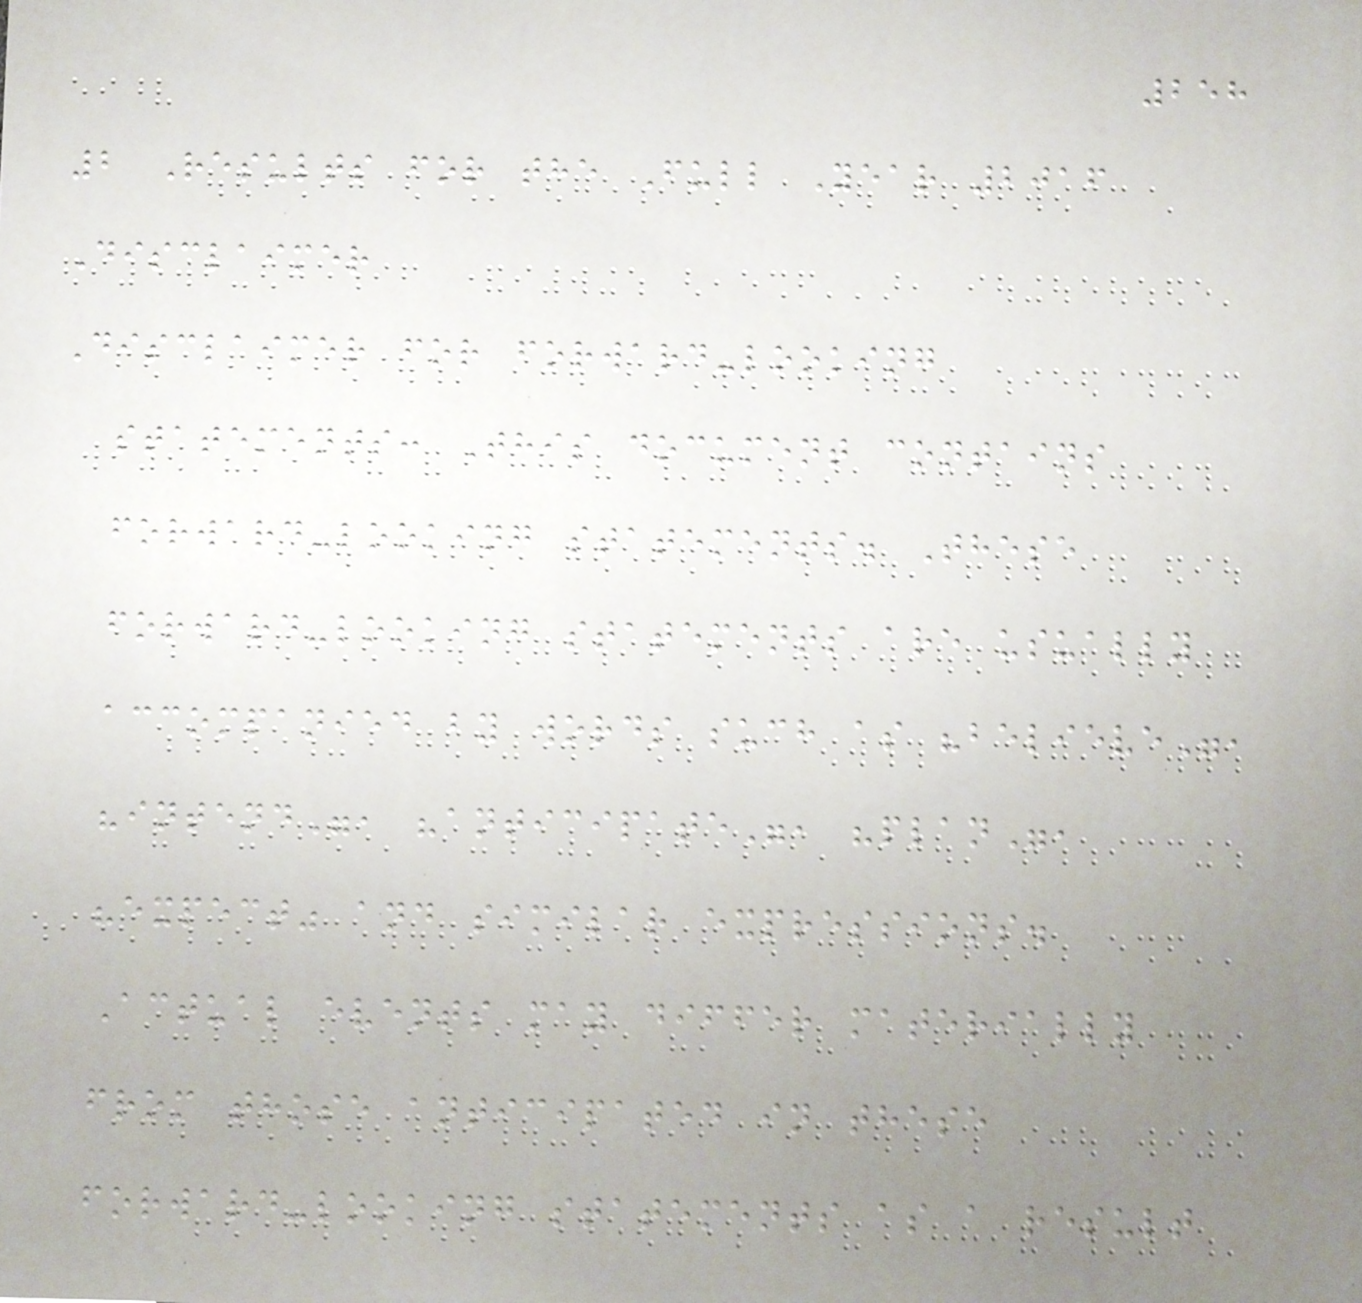258
2 Results for the Full Year 2016
Disclaimer
Disclaimer for forward-looking
statements: This document contains
forward-looking statements. These
forward-looking statements are usually
accompanied by words such as "believe",
"intend", "anticipate", "plan",
"expect" and similar expressions.
Actual events may differ materially
from those anticipated in these
forward-looking statements as a result
